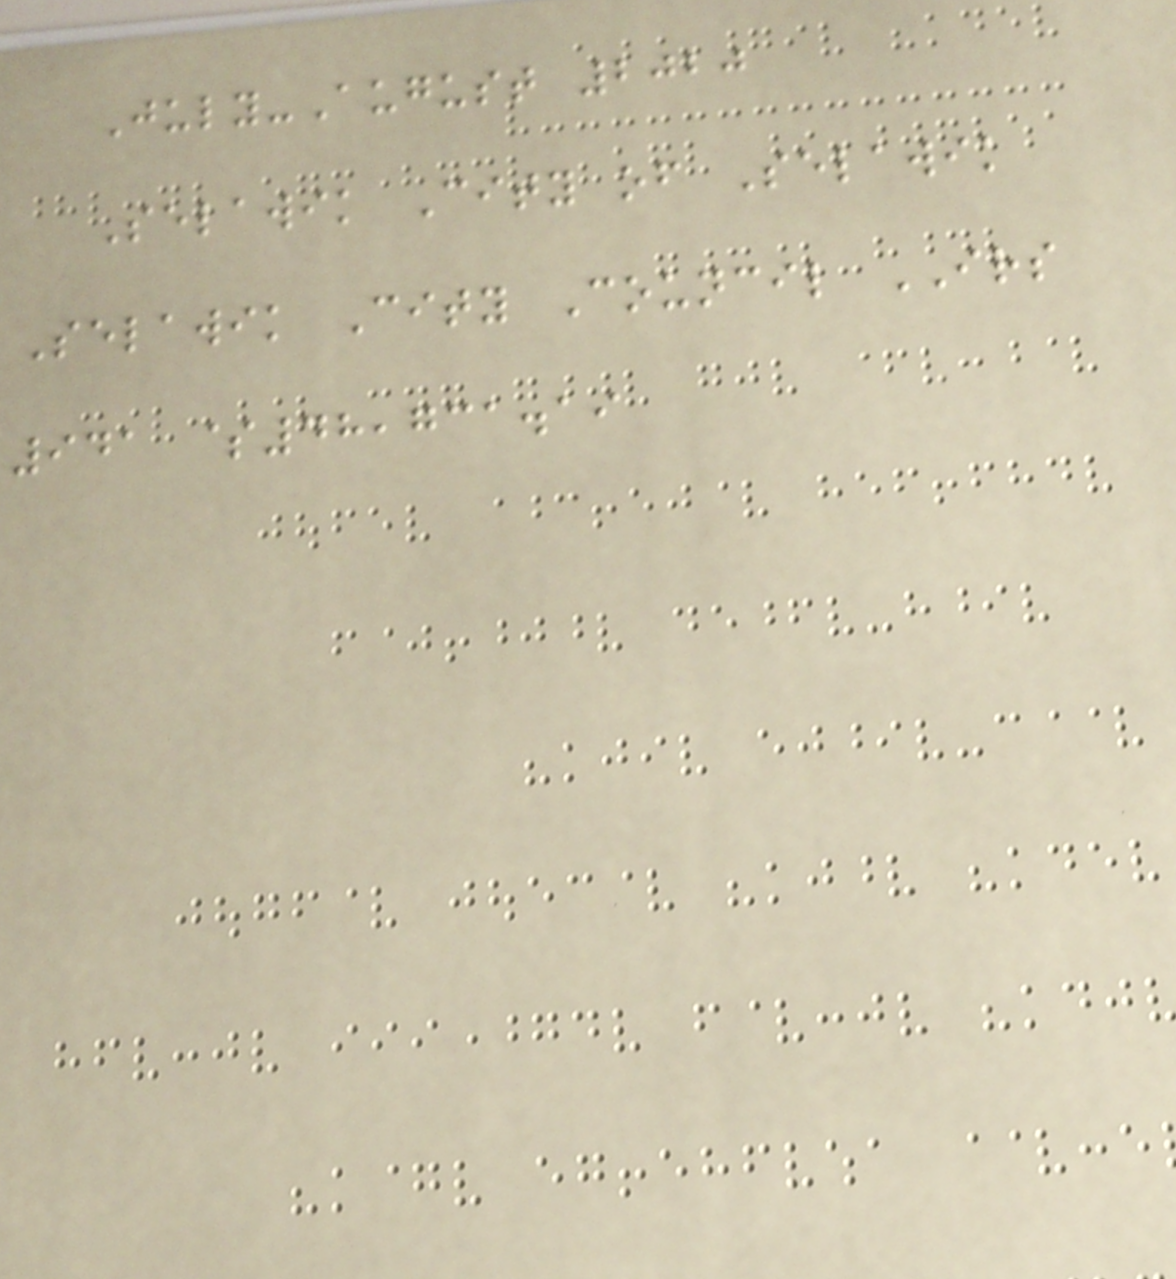July-August 2020
Selawik City of Selawik
Selawik City Council IRS
941 $48,731.19
